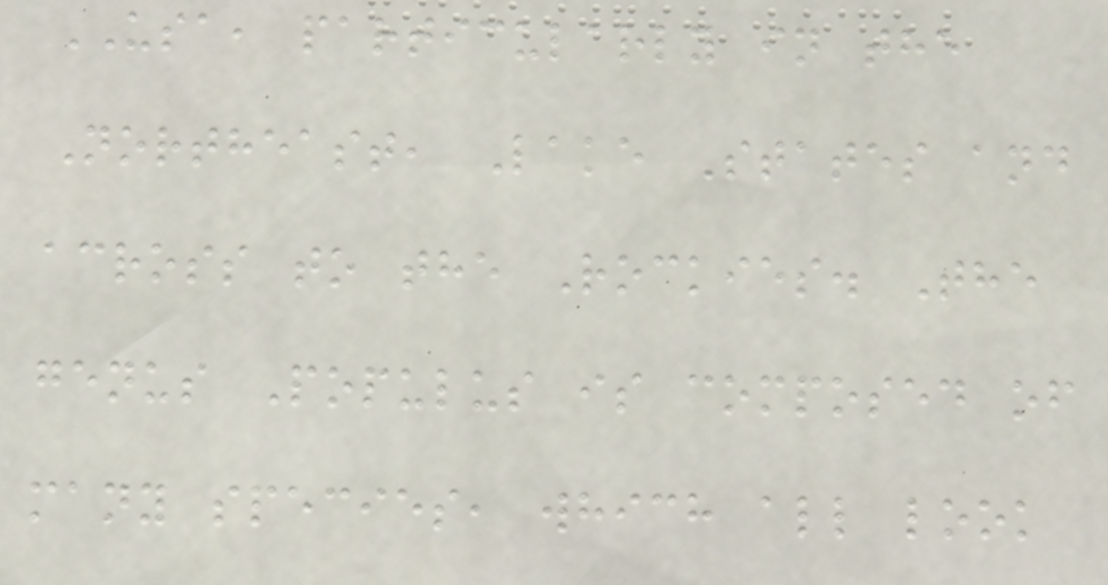USA, particularly in the
Northeast, Lake States and
across to the Rockies. The
genus Populus is composed of
many species, which all look
